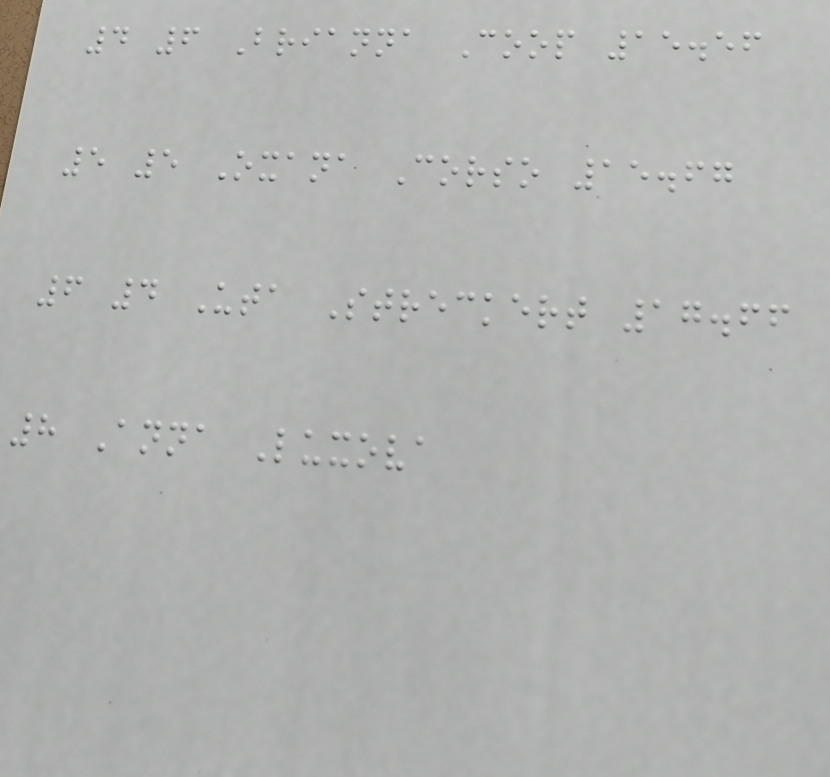4 6 Brianna Coop 15.56
5 5 Oxana Corso 15.67
6 4 Uta Streckert 17.66
8 Anna Luxova
